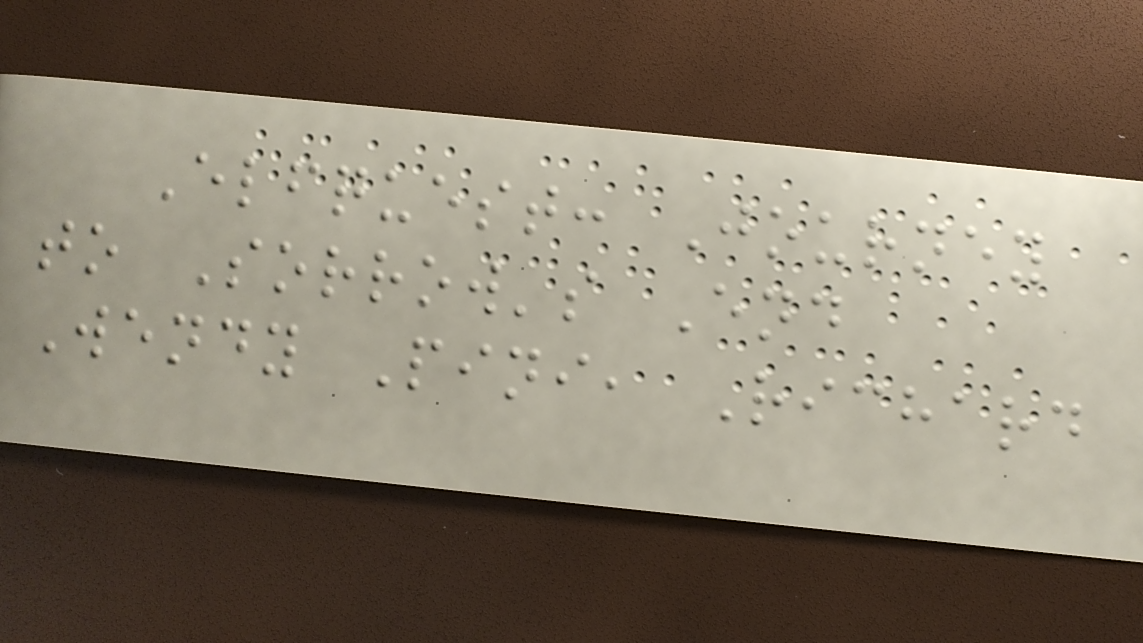Elfquest: Journey
to Sorrow's End
Wendy Pini, Richard
